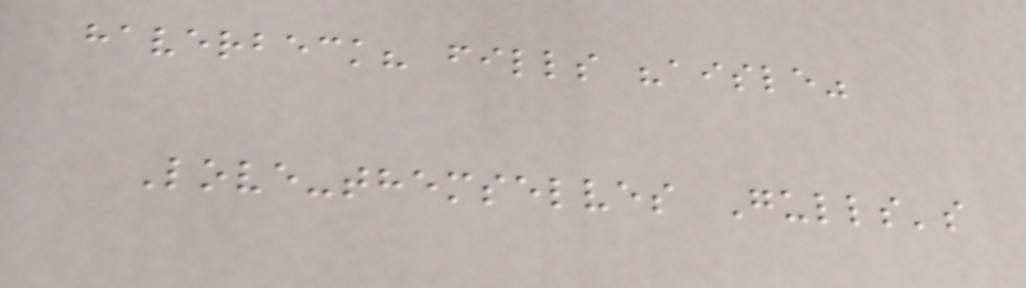haverbeck? fills "aisle"
Love-themselves Gulls's
